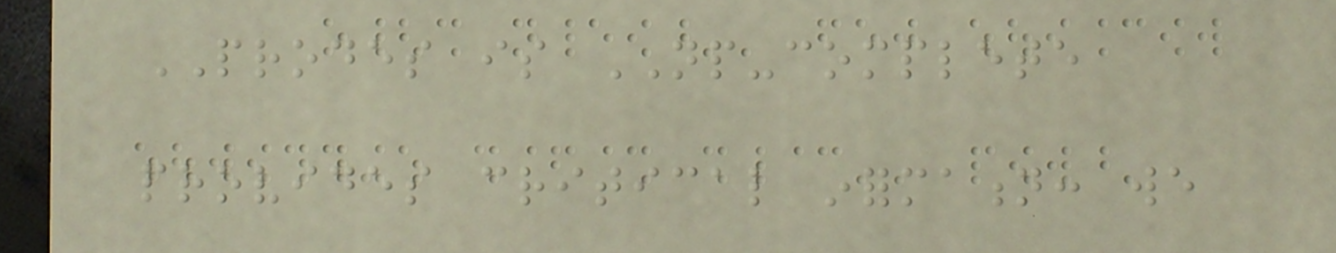PRODES is NP-complete
provides critical information: we
